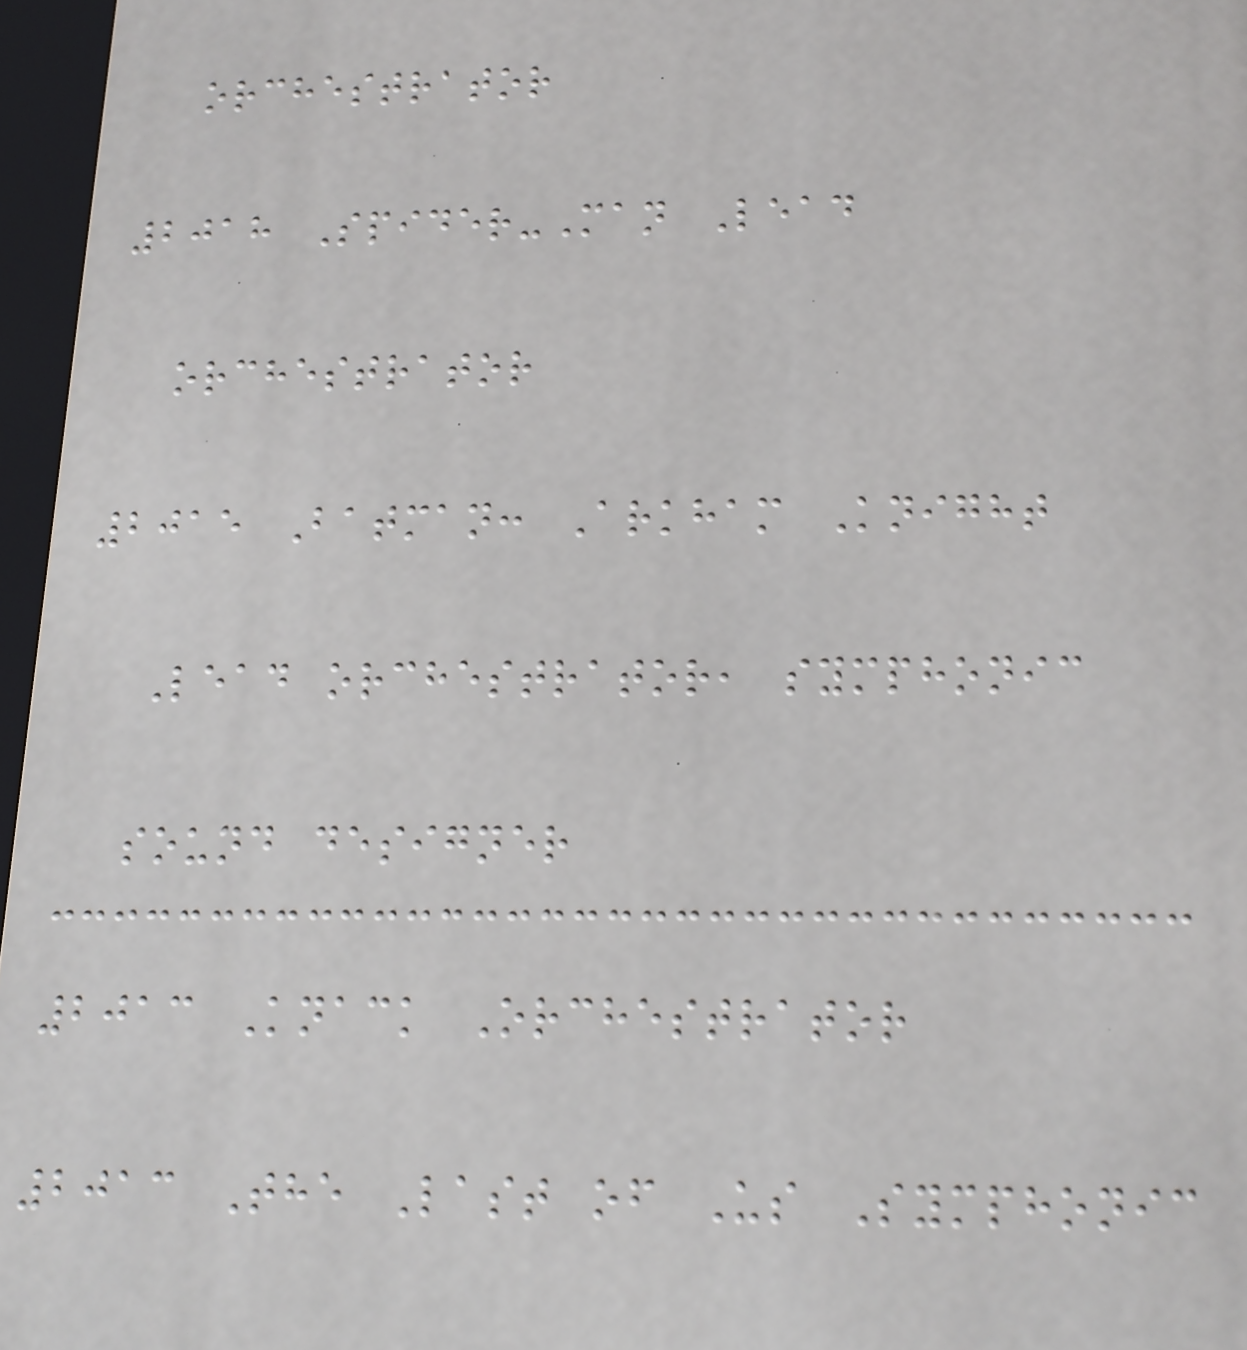orchestrator
2018 Spider-Man Lead
orchestrator
2015 Batman: Arkham Knight
Lead orchestrator, symphonic
sound designer
2013 Knack Orchestrator
2013 The Last of Us Symphonic
